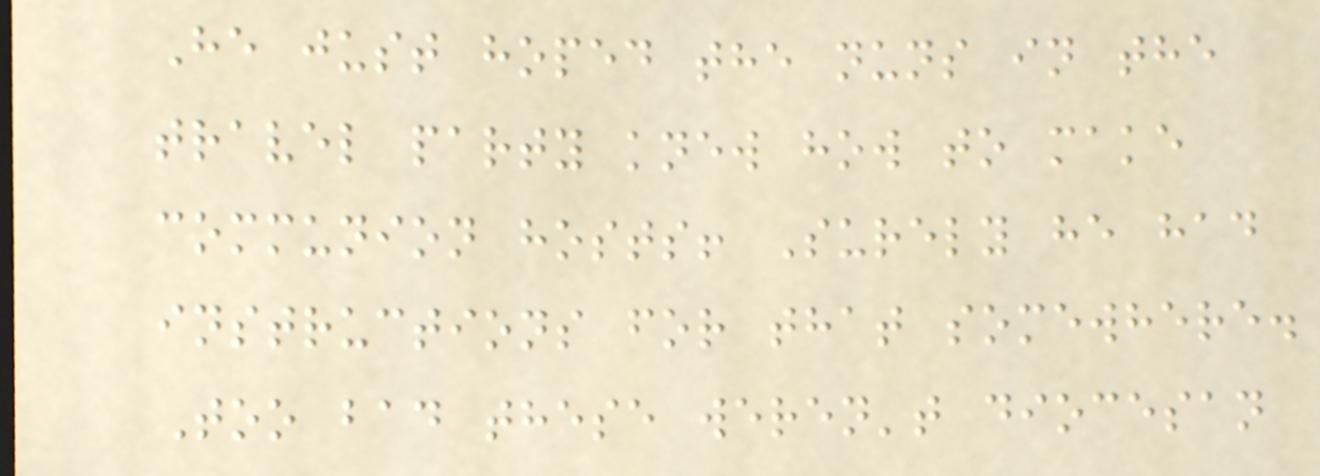He just hoped the nuns in the
travel party knew how to make
communion hosts! Surely he had
instructions for that somewhere.
Too bad these weren't diocesan
